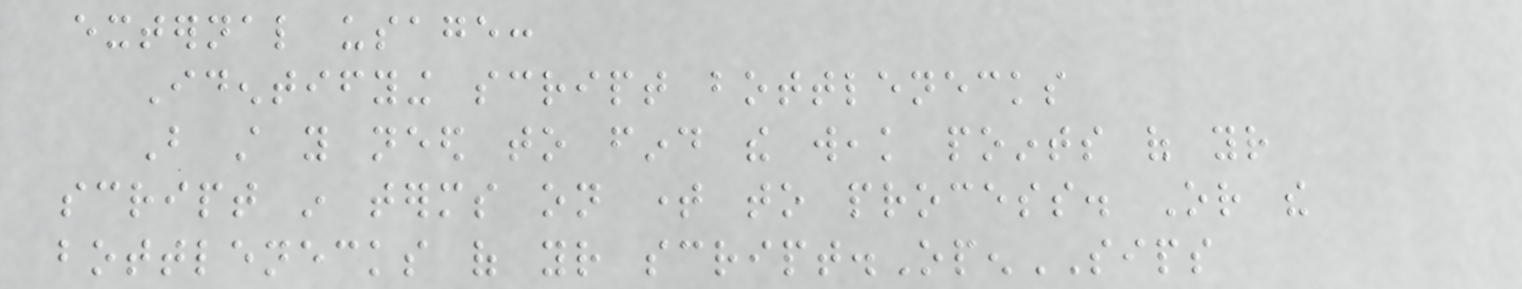external usage:
Identifying script bottlenecks
But still you need to find the weak points of your
script in terms on time to process. Or the
bottlenecks of your script.OpenSIPS
